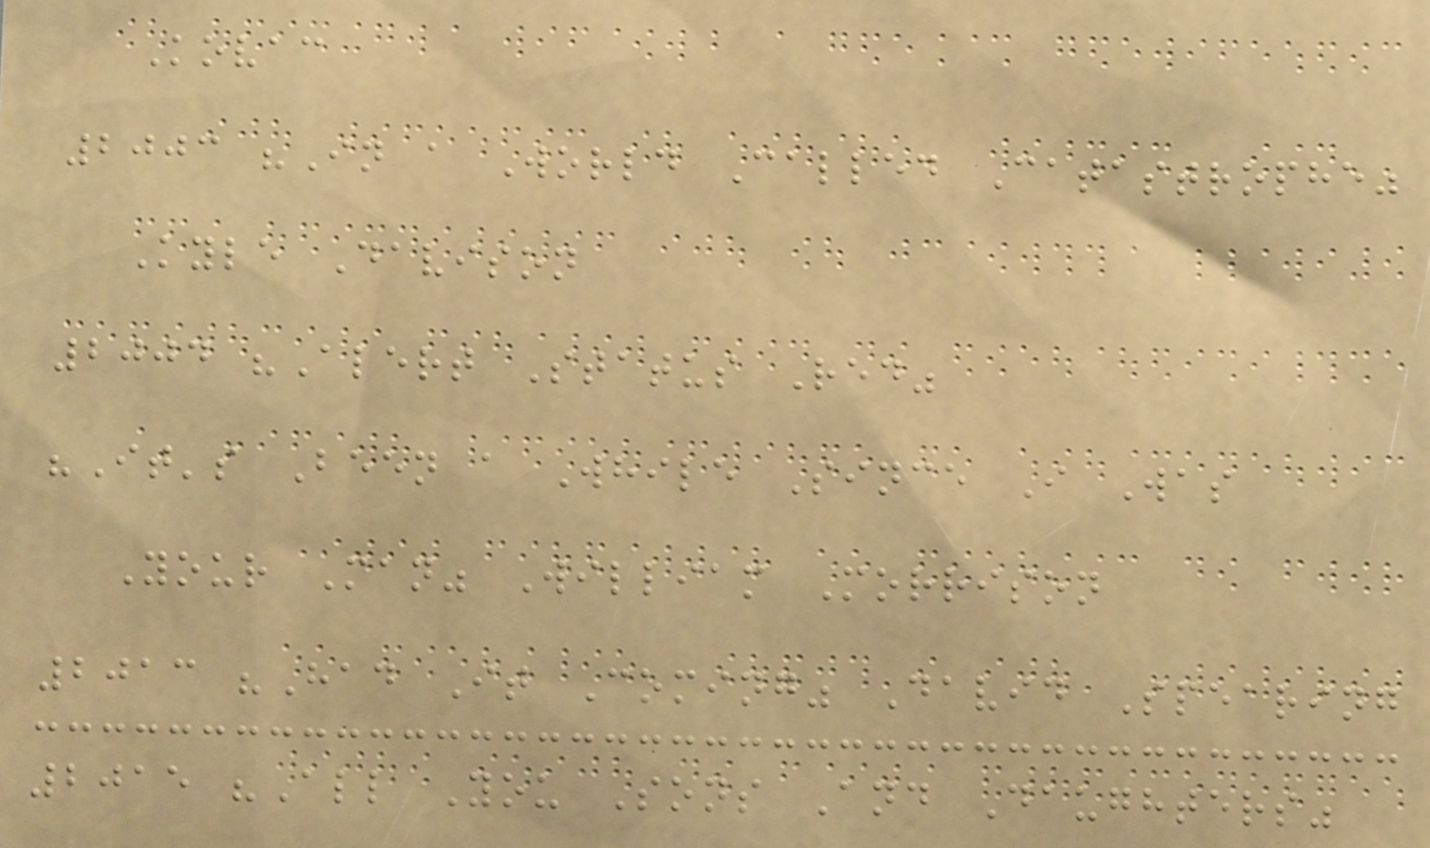Kovac
2003 "In a World Called Catastrophe"
Kyle Davison
2004 "Alert Status Red"
"It's Been a While Since I Was
Your Man" William Morrison
2013 "Had It Coming" David Spearing
2015 "All You Sons And Daughters"
